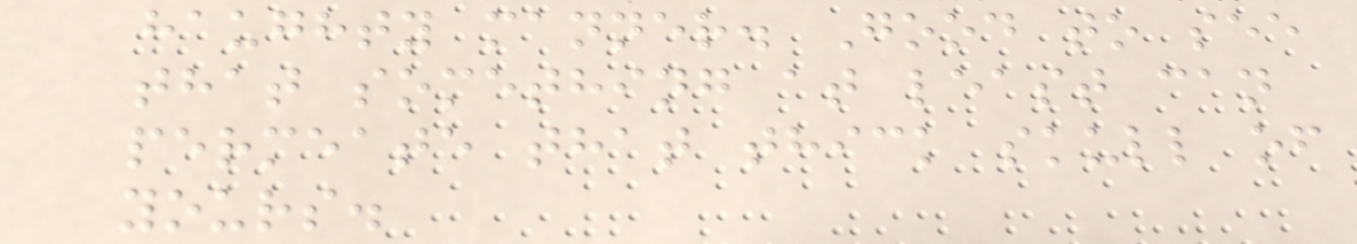haughty manner. Good to see
that something at least can
permeate that thick skull of
yours.
